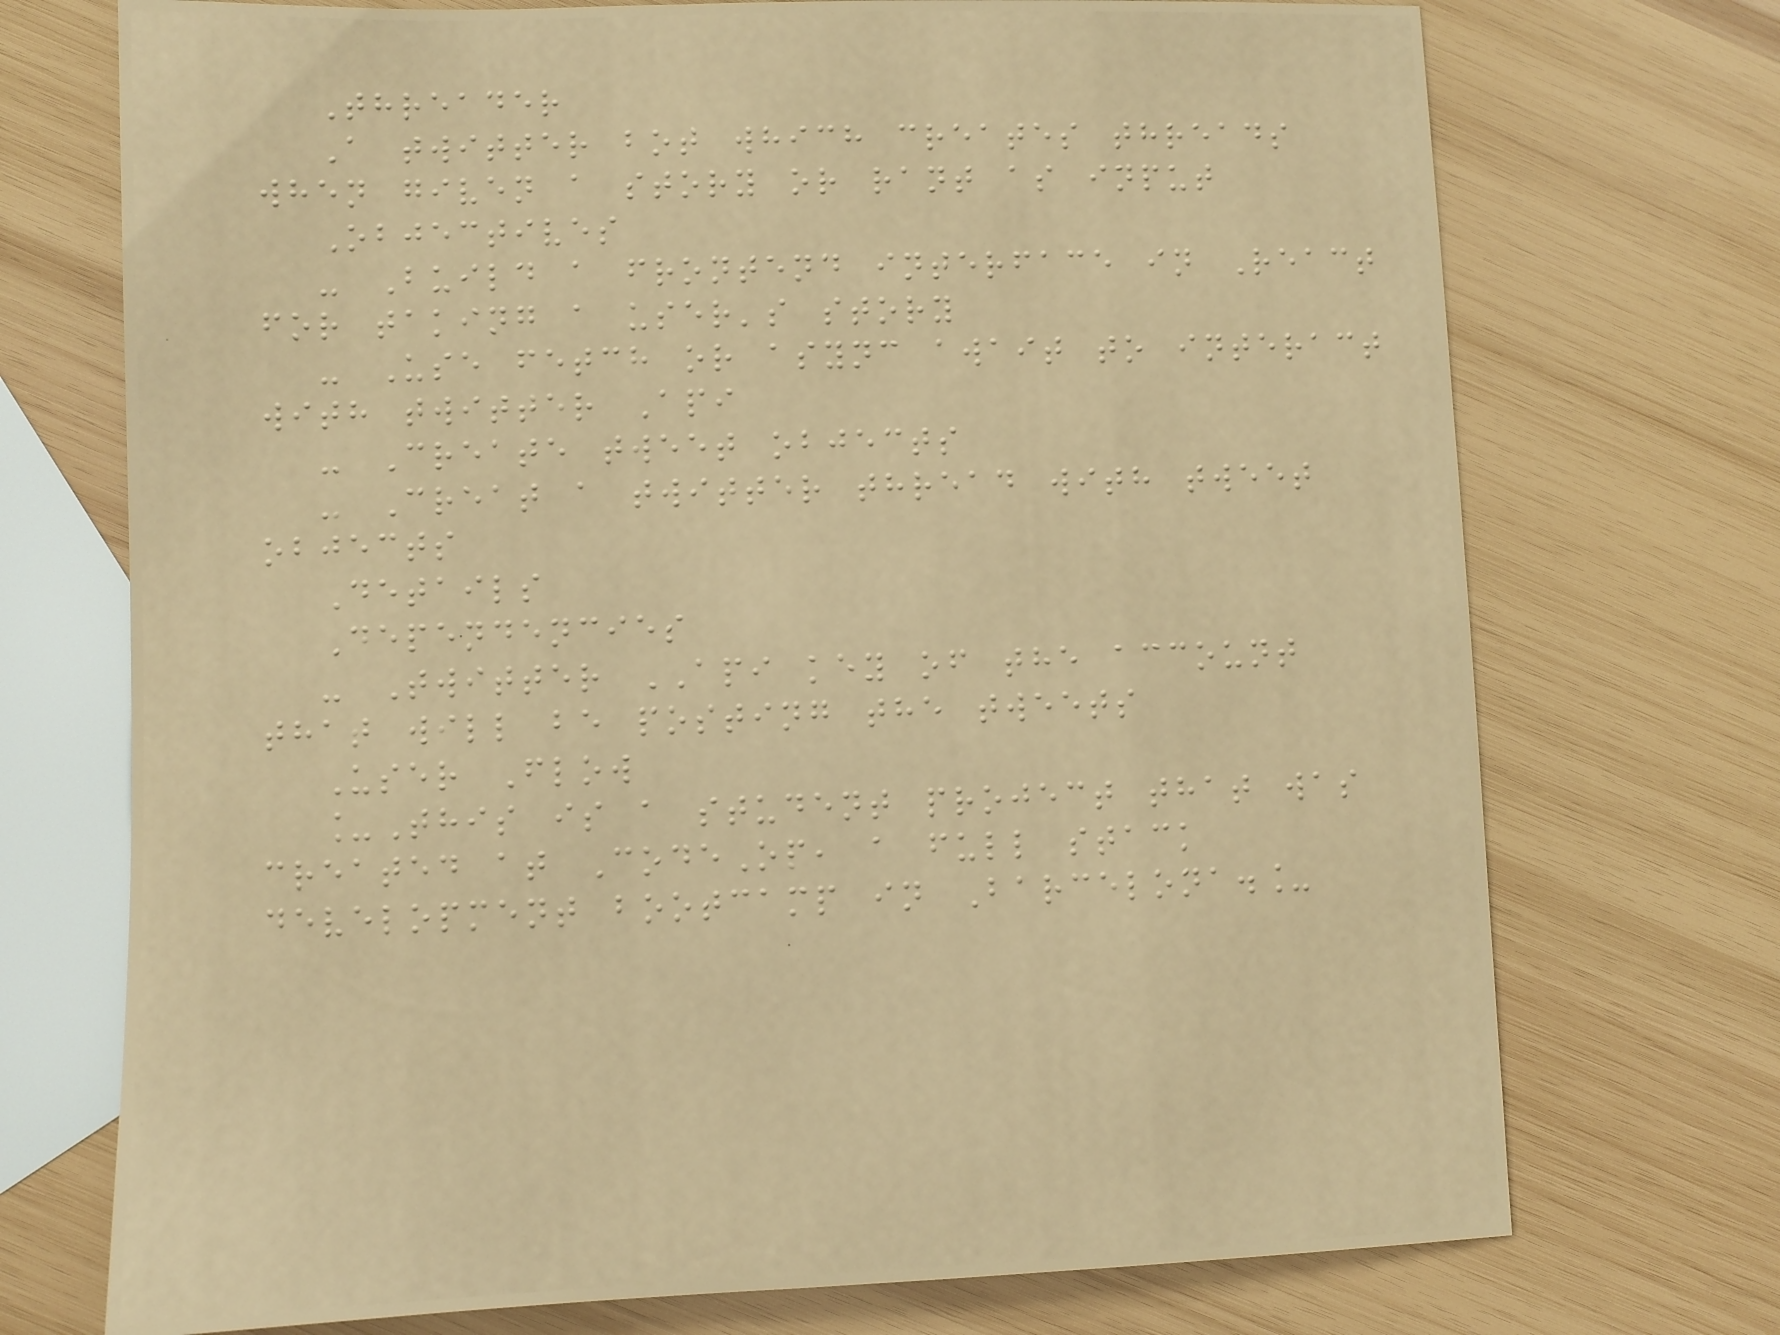Threader
A twitter bot which creates threads
when given a story or rant as input
Objectives
- Build a frontend interface in React
for taking a user's story
- Use fetch or async await to interact
with twitter Api
- Create tweet objects
- Creat a twitter thread with tweet
objects
Details
Dependencies
- Twitter API key of the account
that will be posting the tweets
User Flow
_This is a student project that was
created at CodeOp, a full stack
development bootcamp in Barcelona._
